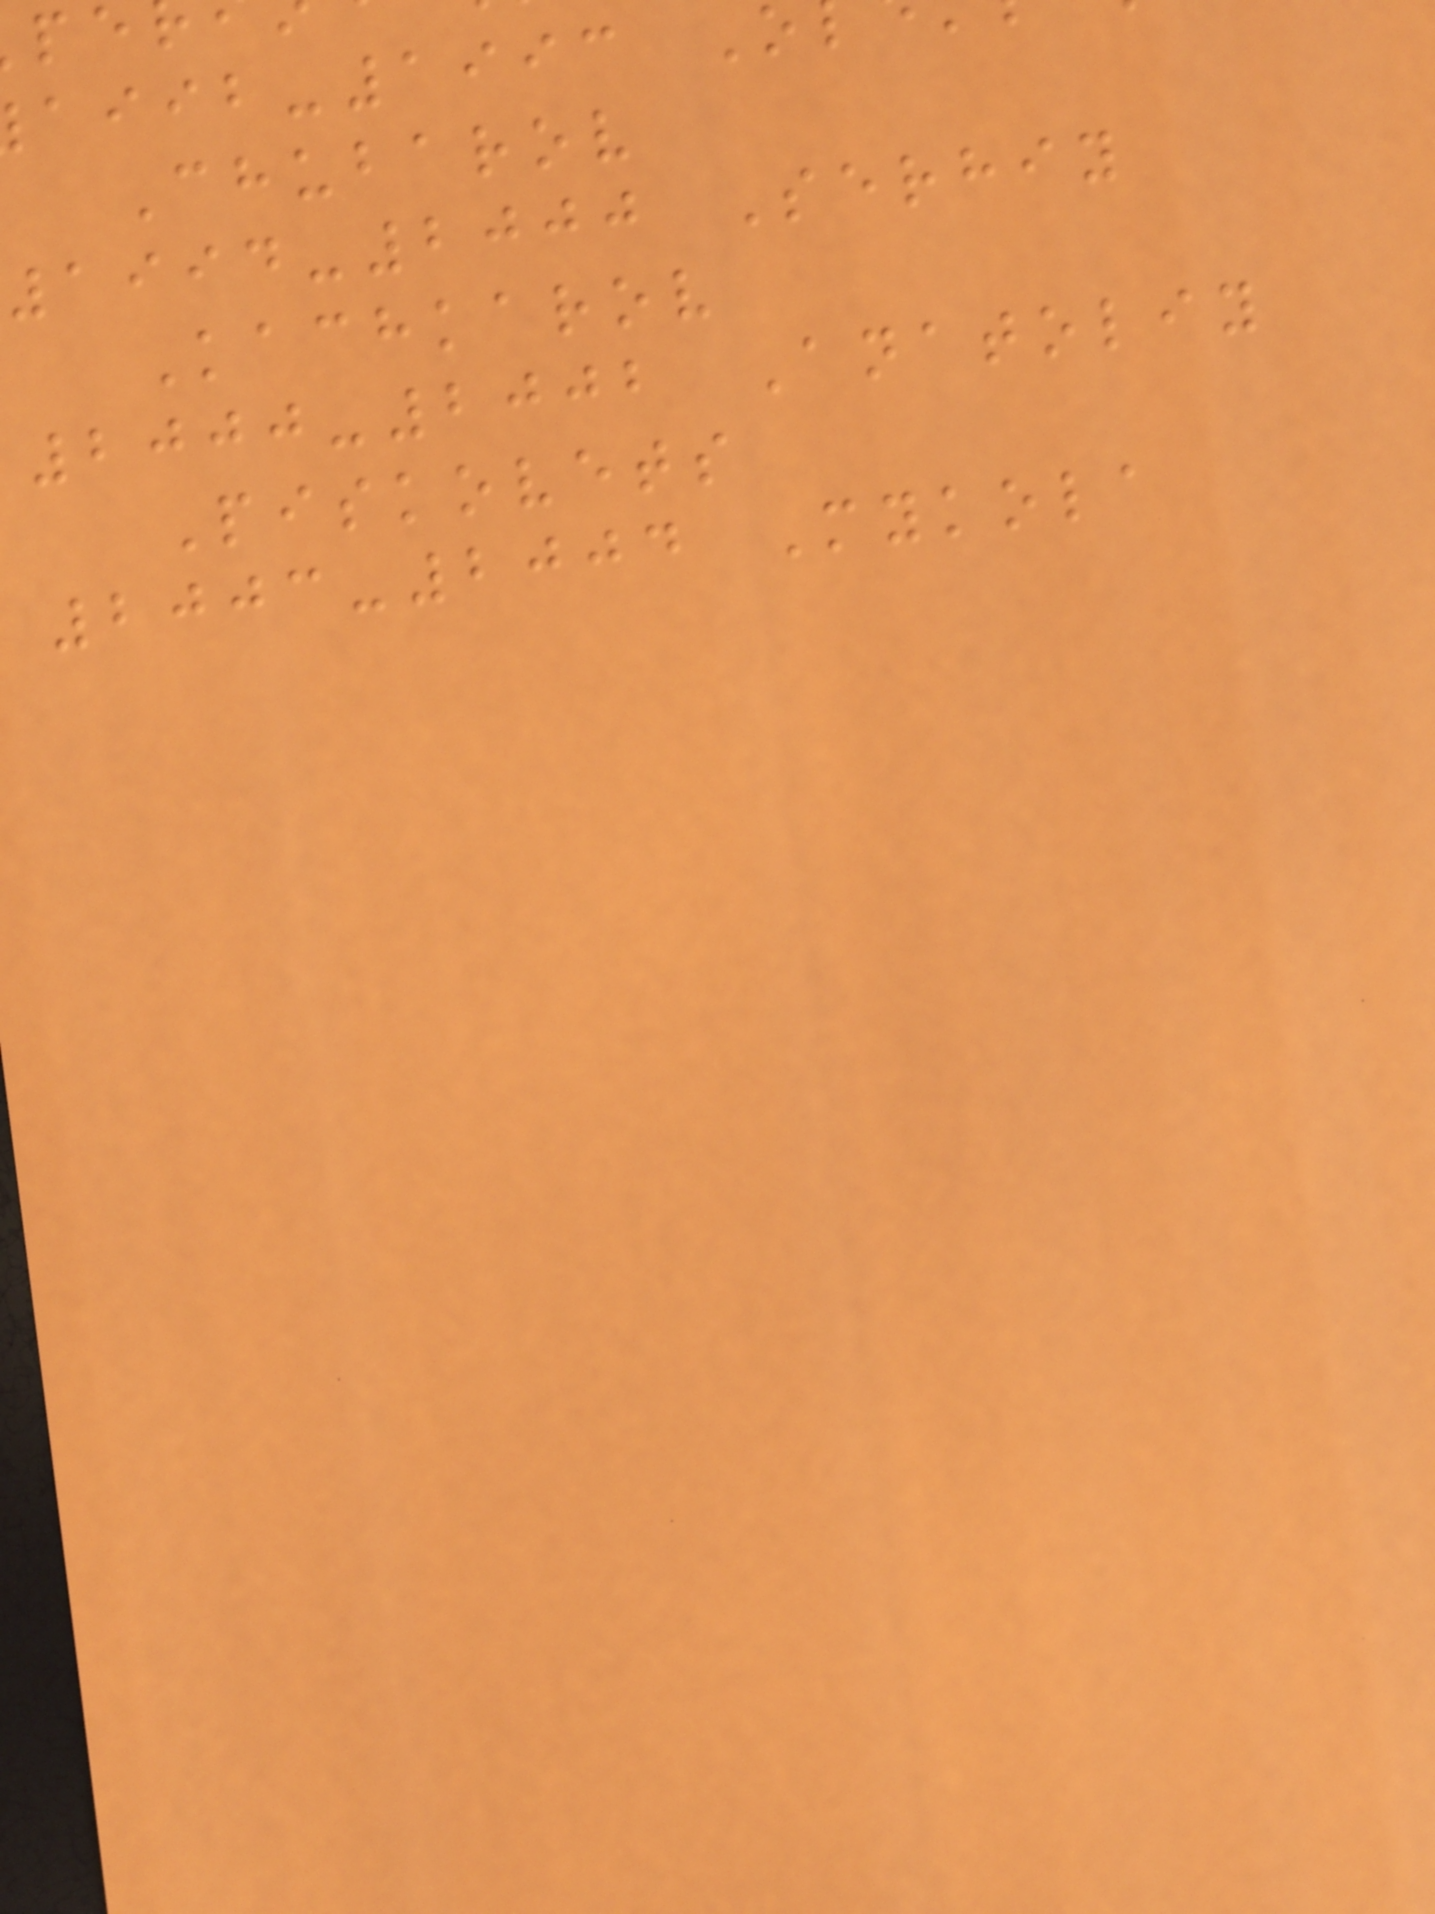-1993 O
Chubarov
1994-2000 Serhiy
Kachkarov
2000-2002 Anatoliy
Piskovets
2003-2004 Mykola
